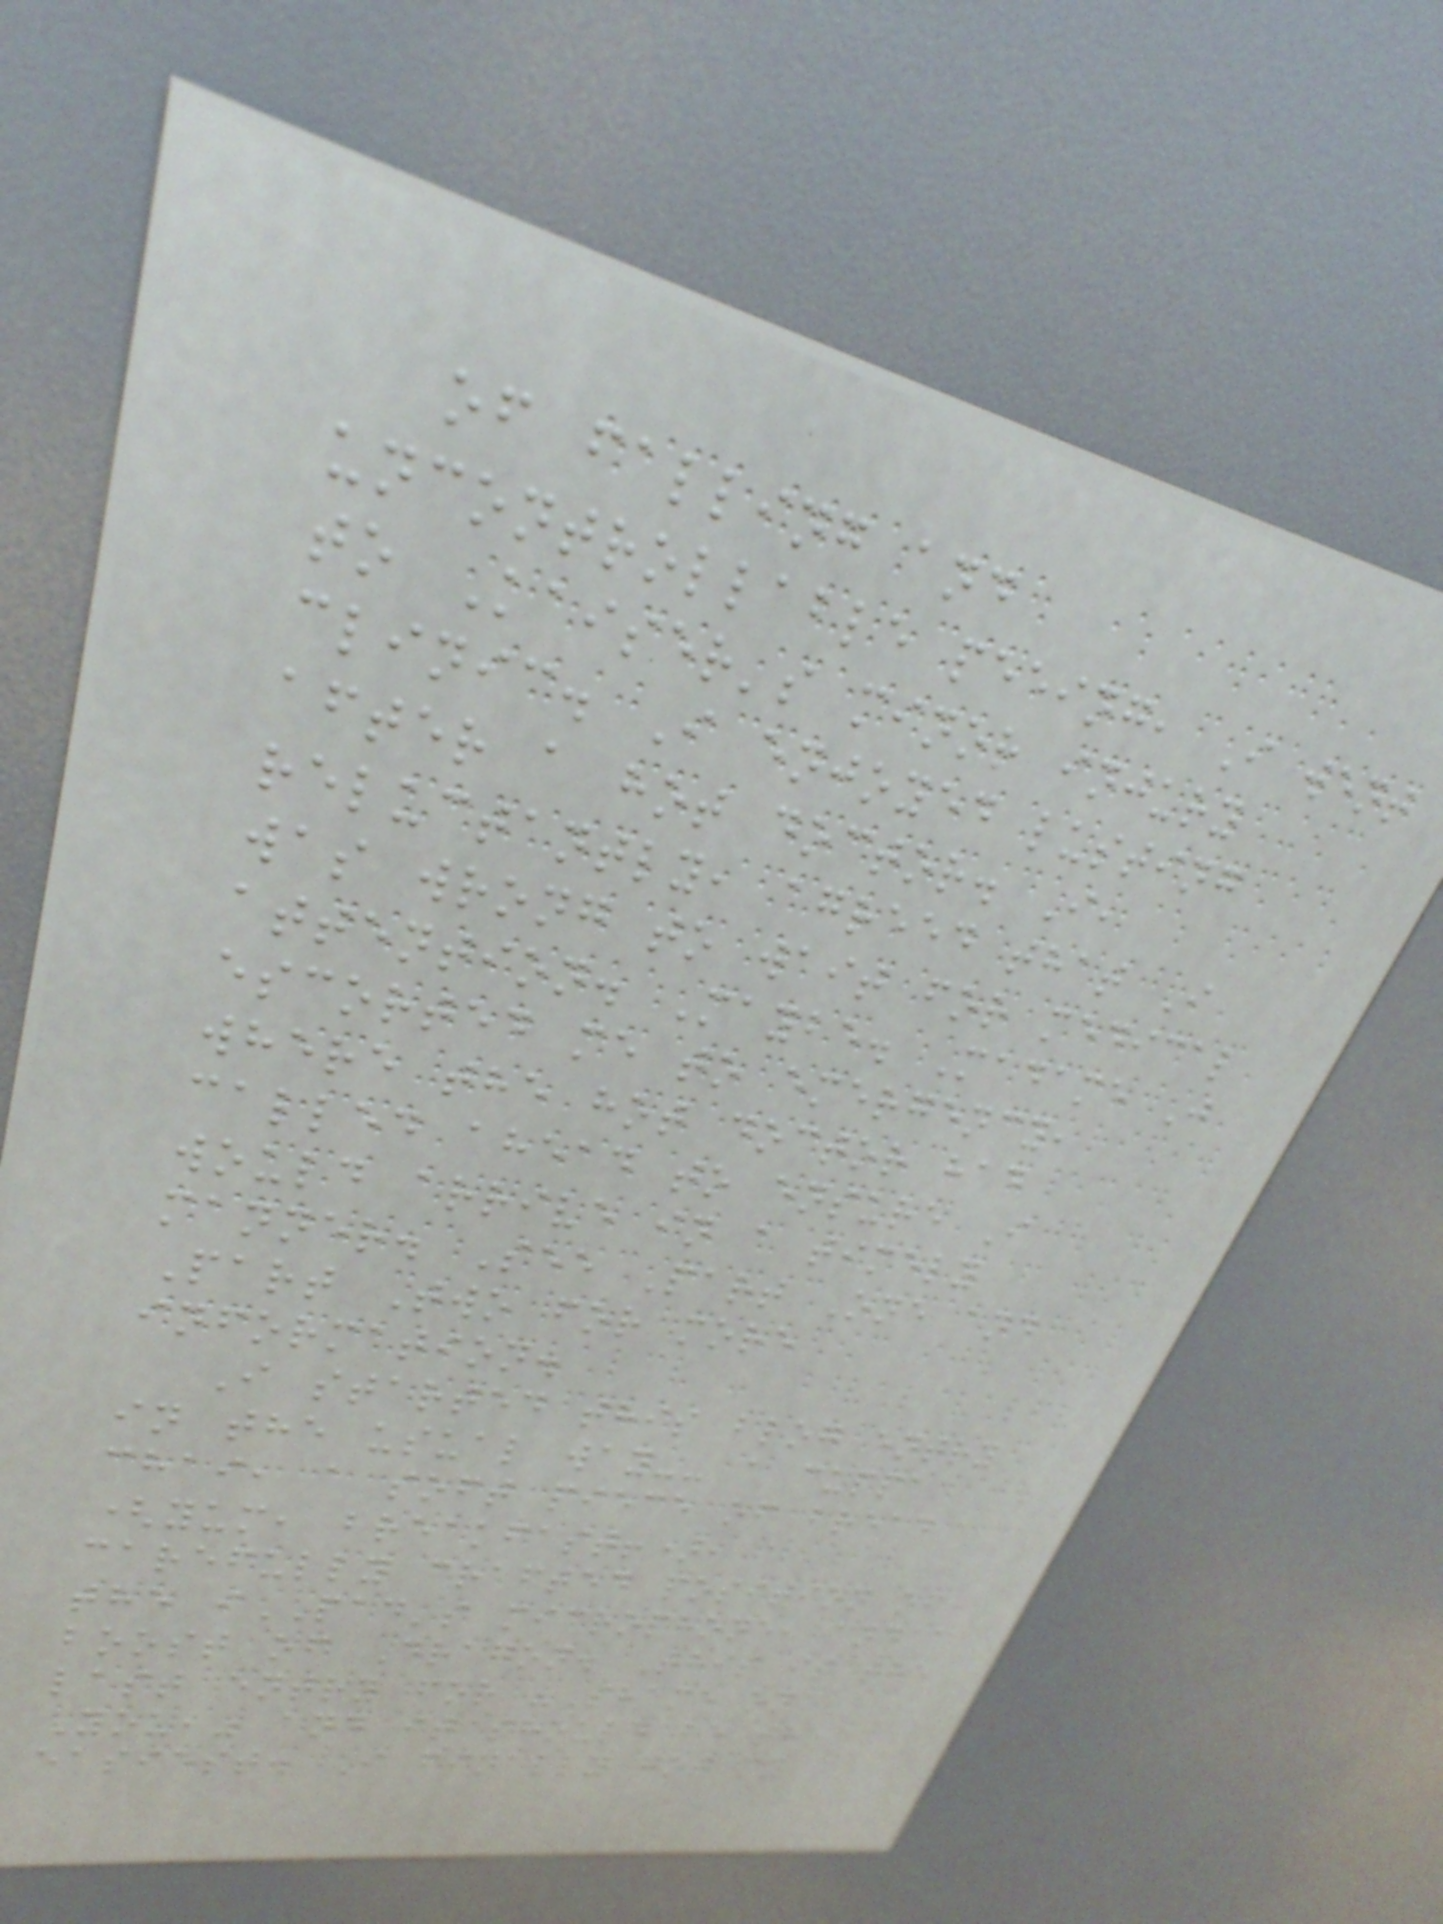of falling and
uncontrollable peeing, I went
to Kaiser's minor injury
clinic. I enjoyed lusting
after a hot doctor. I,
reluctantly, agreed that I
was wrong to wait for medical
attention. Maybe. Madame J
escorted me to emergency,
where the hot doctor had
called ahead to ensure I
would arrive in a timely
manner. See Part One and
Part Two for more
information.
I started this blog entry
in the usual way-- a cuppa
chai, a soft piece of bread
(yum, breakfast!), a
carefully crafted position of
the iPAD's microphone, and a
boost of Dragon. This is the
last entry for "Shame on
You," and it should be the
easiest. I finally got my
